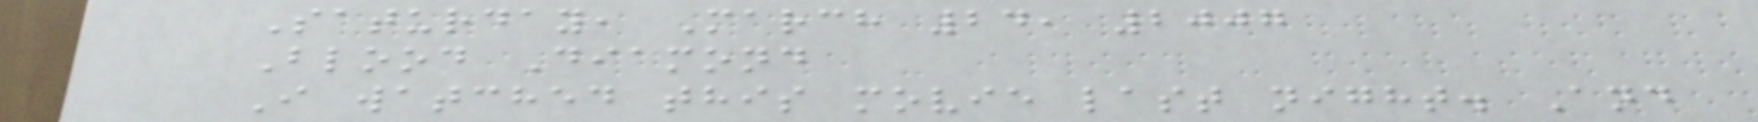Saturday, March 24, 2007
Blood Diamond
I watched this movie last night. And
